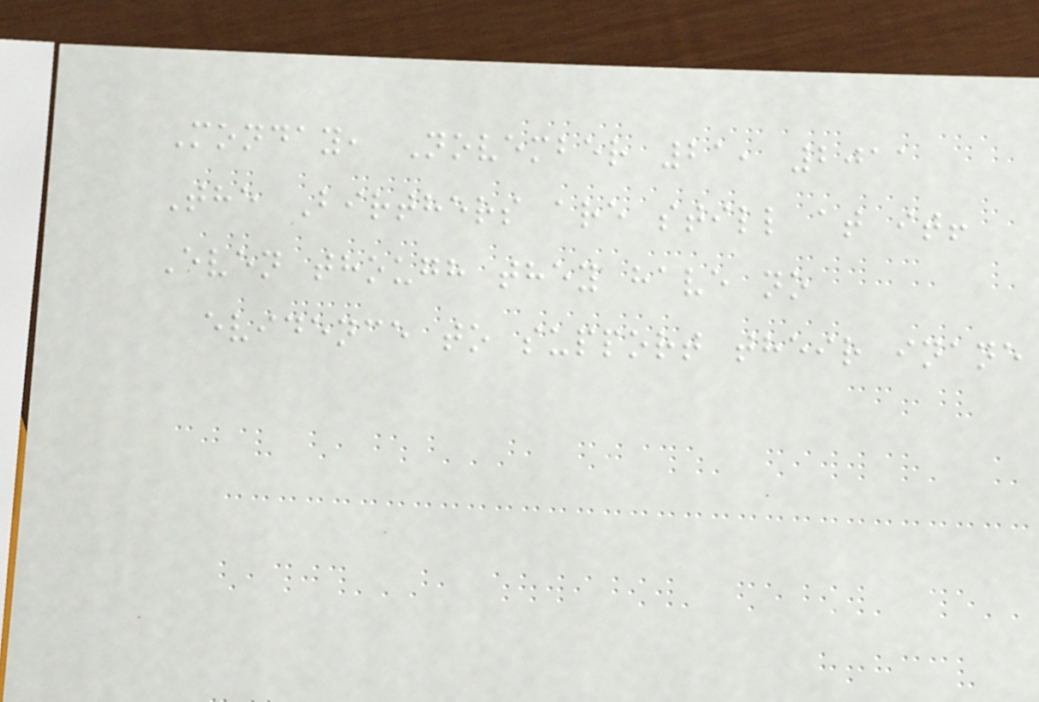Monday, November 21, 2011
The Birthers are still at it!
Even though they have no
evidence to support their inane
